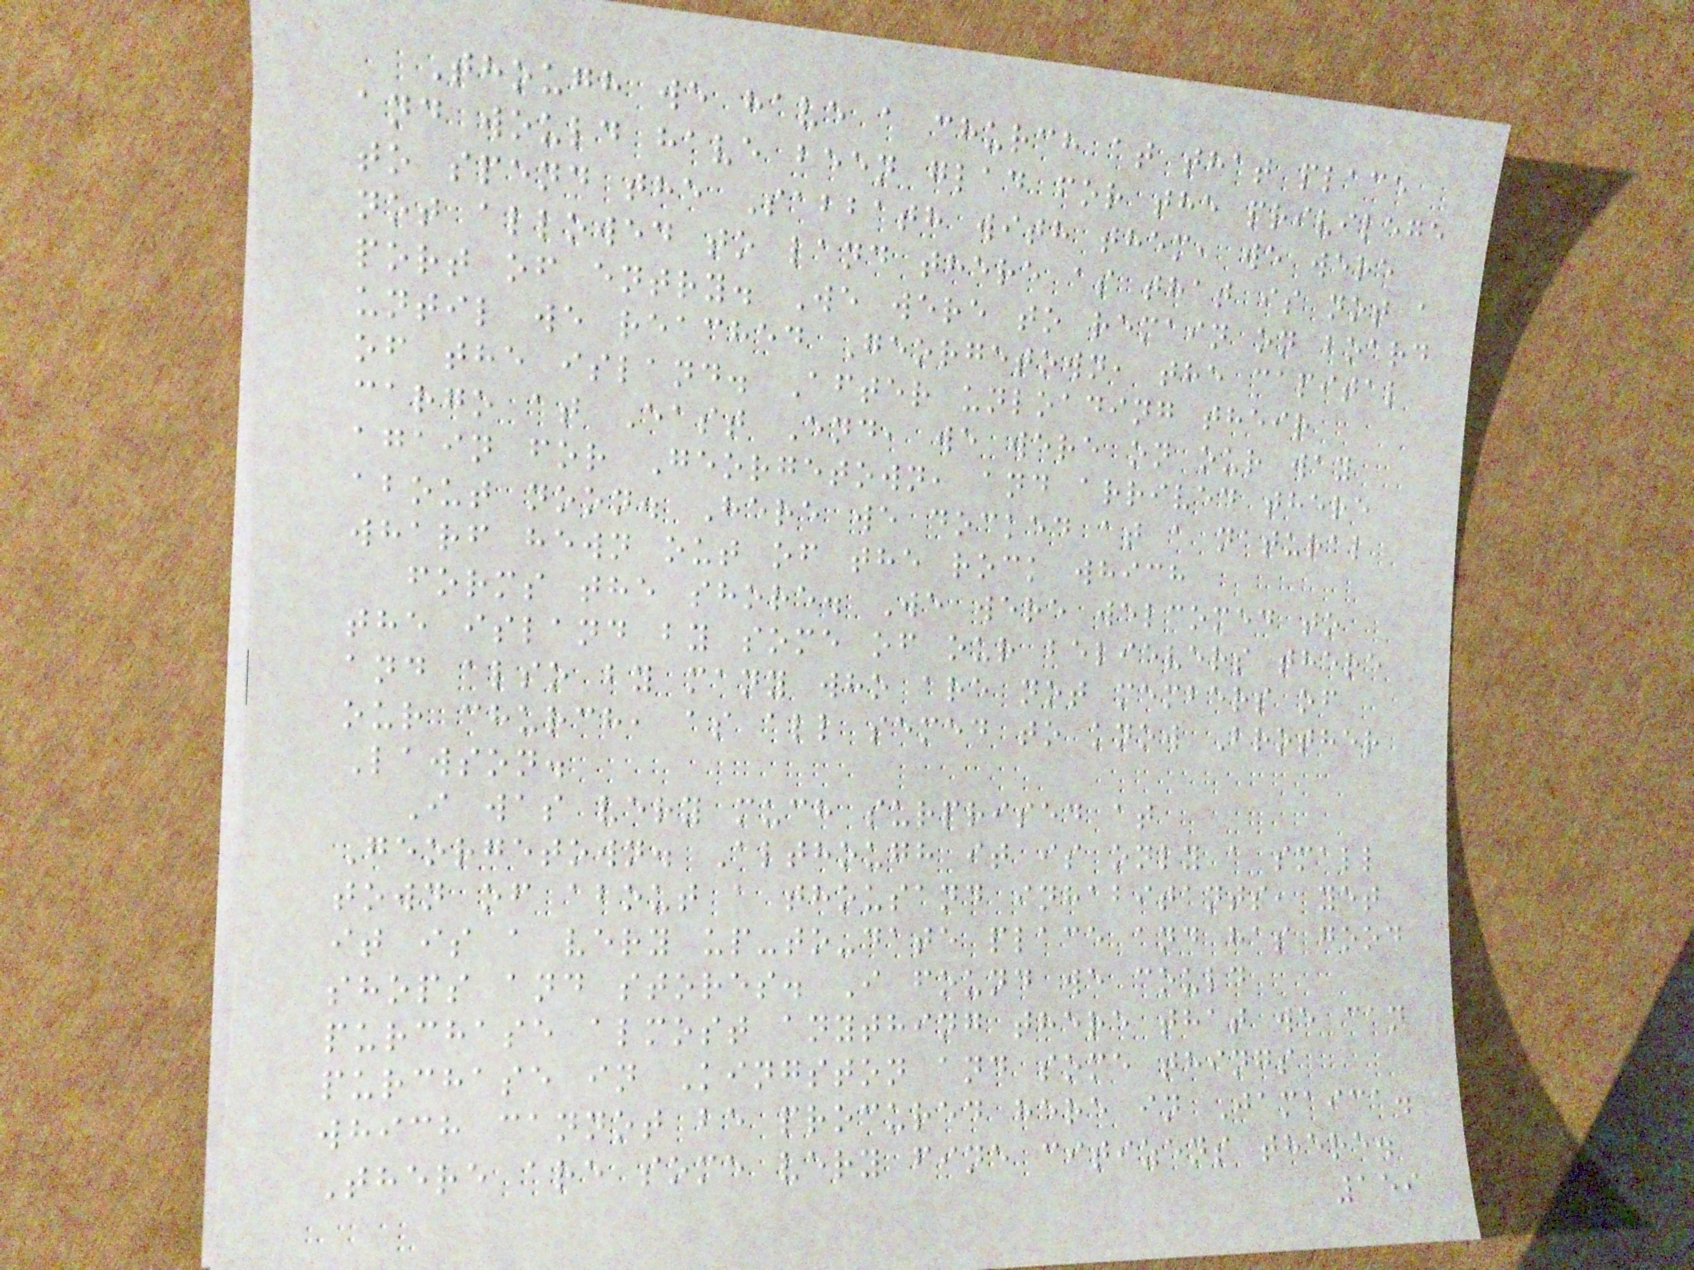Though we have a church at that place
and would have been glad for the privilege
to spend the Sabbath with them, we were
not allowed to land there as that is not a
port of entry. We were to remain on board
until we reached Georgetown, the capital
of the island. After unloading their
cargo at East End, we were on our way
again for Georgetown, and arrived there
about noon. Here we docked at a natural
wharf hewn out of the rock which
forms the shore. We were welcomed to
the island by some of our believers there
and also by many who are not members of
our church, as all semed to know Brother
Lawson.
I was very much surprised at
Georgetown. Although it is only a small
town of about a thousand inhabitants, yet
it is a very up-to-date place and has good
shops and stores. I found we could
purchase almost anything there that we can
purchase in Kingston and some things
which cannot be procured here in Jamaica.
There are some very fine citizens there.
159
